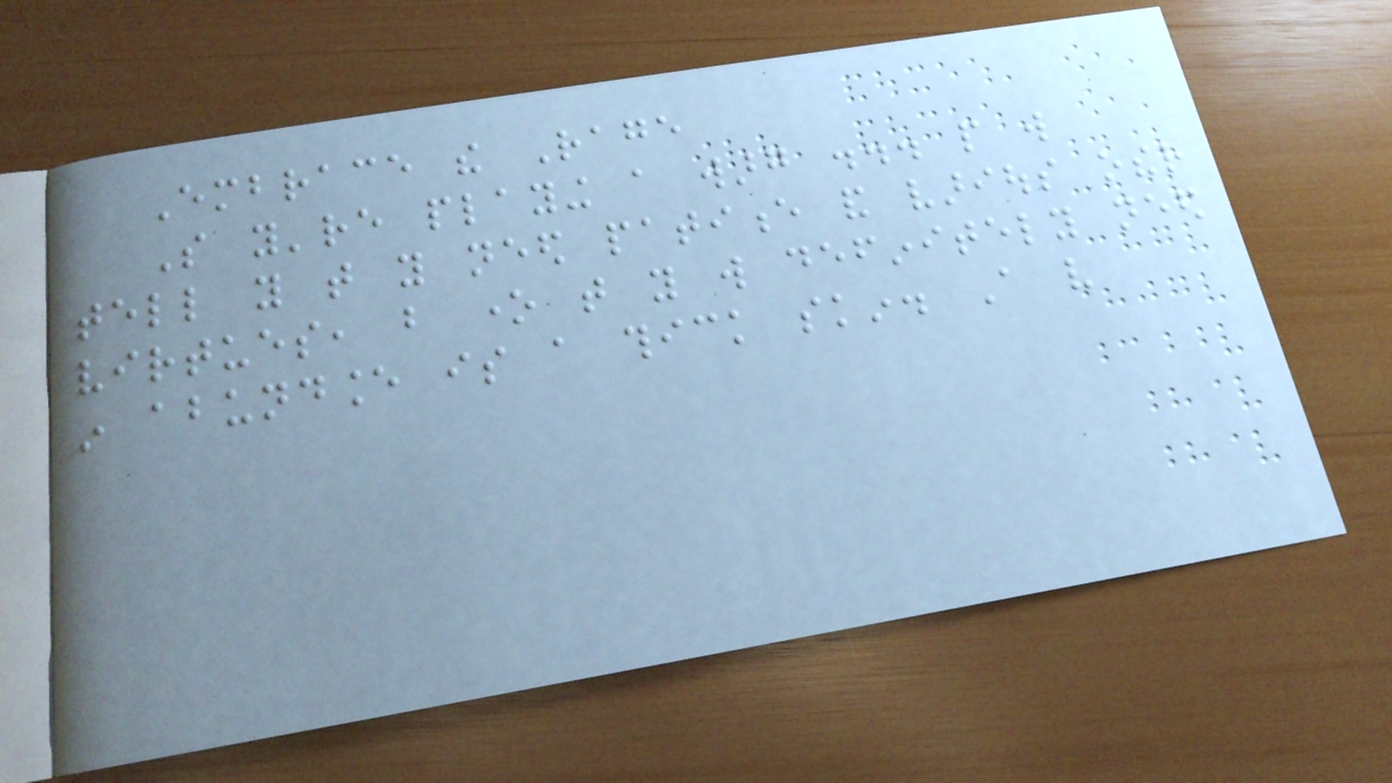Embrace the Rage
So you're playing a warg ... people will
tell you that you need patience and various other
virtues, but one that you will definitely need
in abundance is a thick skin. A very
